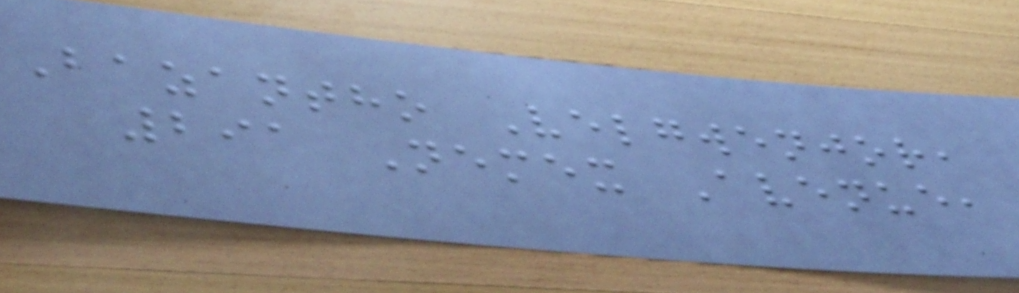Bazantho Velgwenjor,
291 Nemex Avenue,
